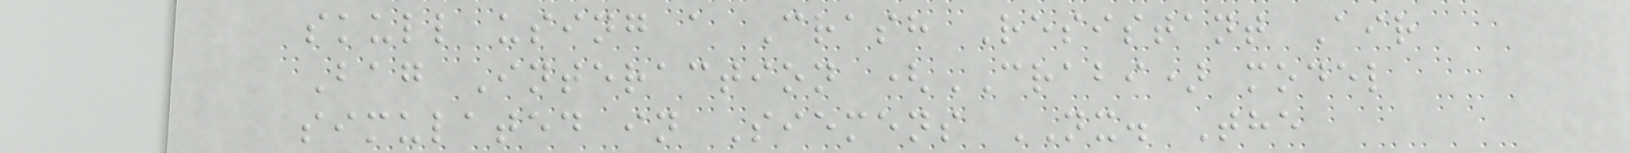skull using a Crash Resistant Air
Bag Interaction (CRABI) model
simulated in Siemens NX. The
